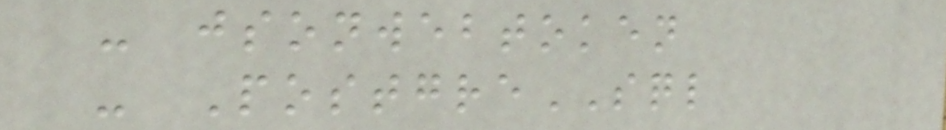- jsonwebtoken
- PostgreSQL
